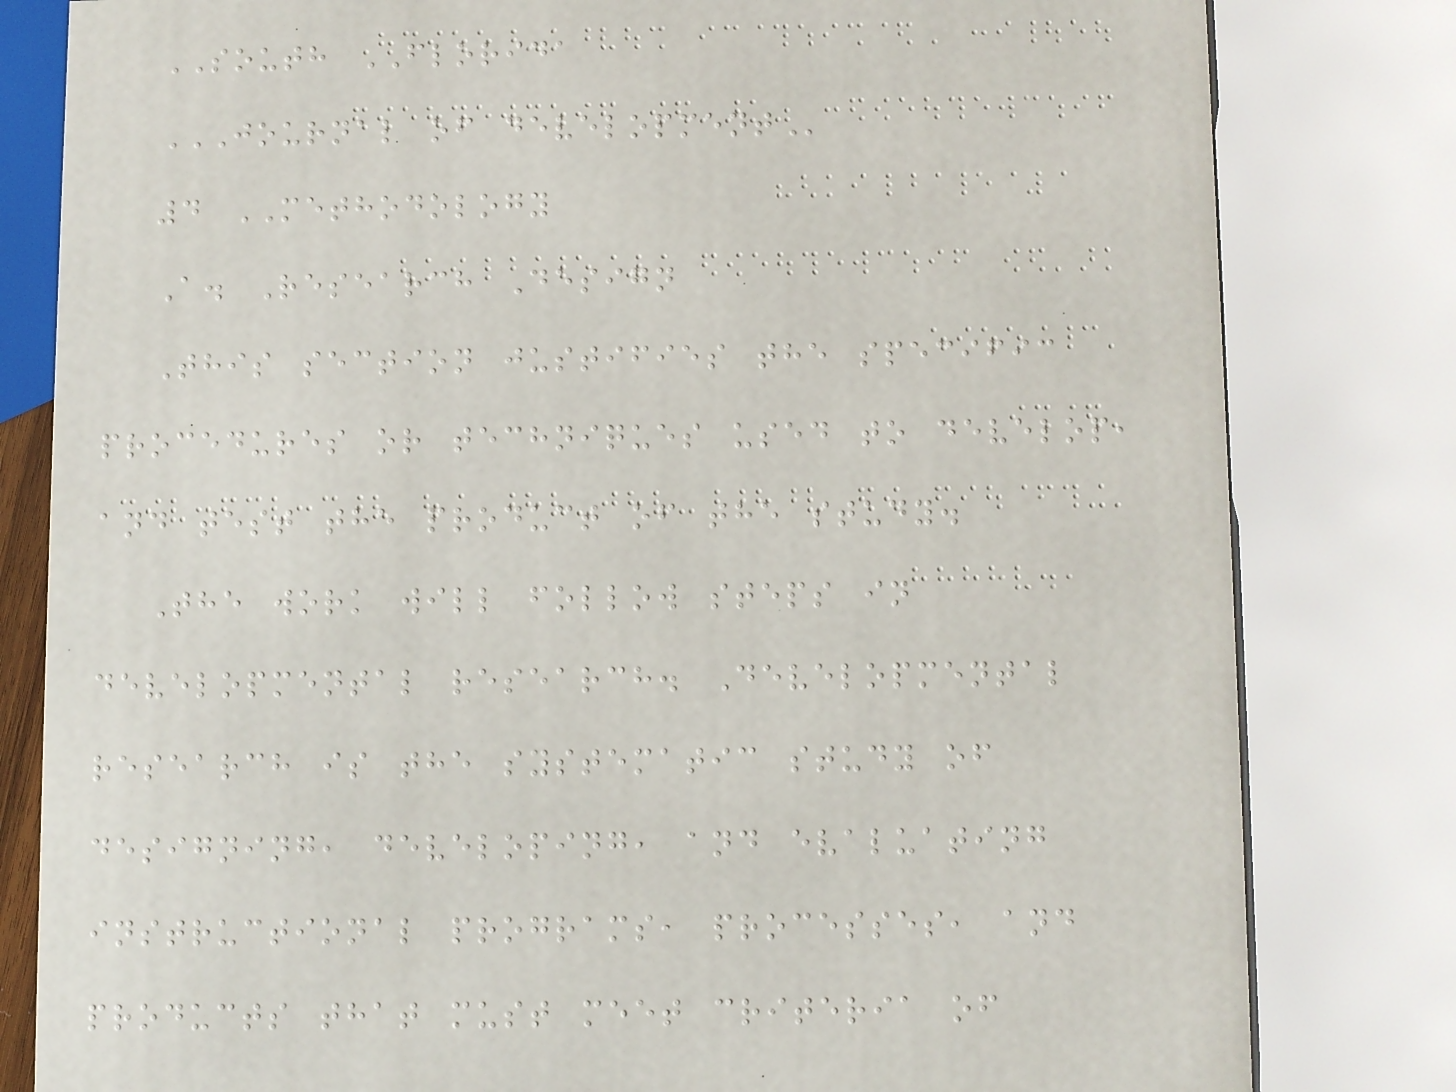SOUTH FLORIDA
JOURNAL OF DEVELOPMENT
4 METHODOLOGY
A. Research Design
This section justifies the specific
procedures or techniques used to develop,
and test the product of the study.
The work will follow steps in
developmental research. Developmental
research is the systematic study of
designing, developing, and evaluating
instructional programs, processes, and
products that must meet criteria of
